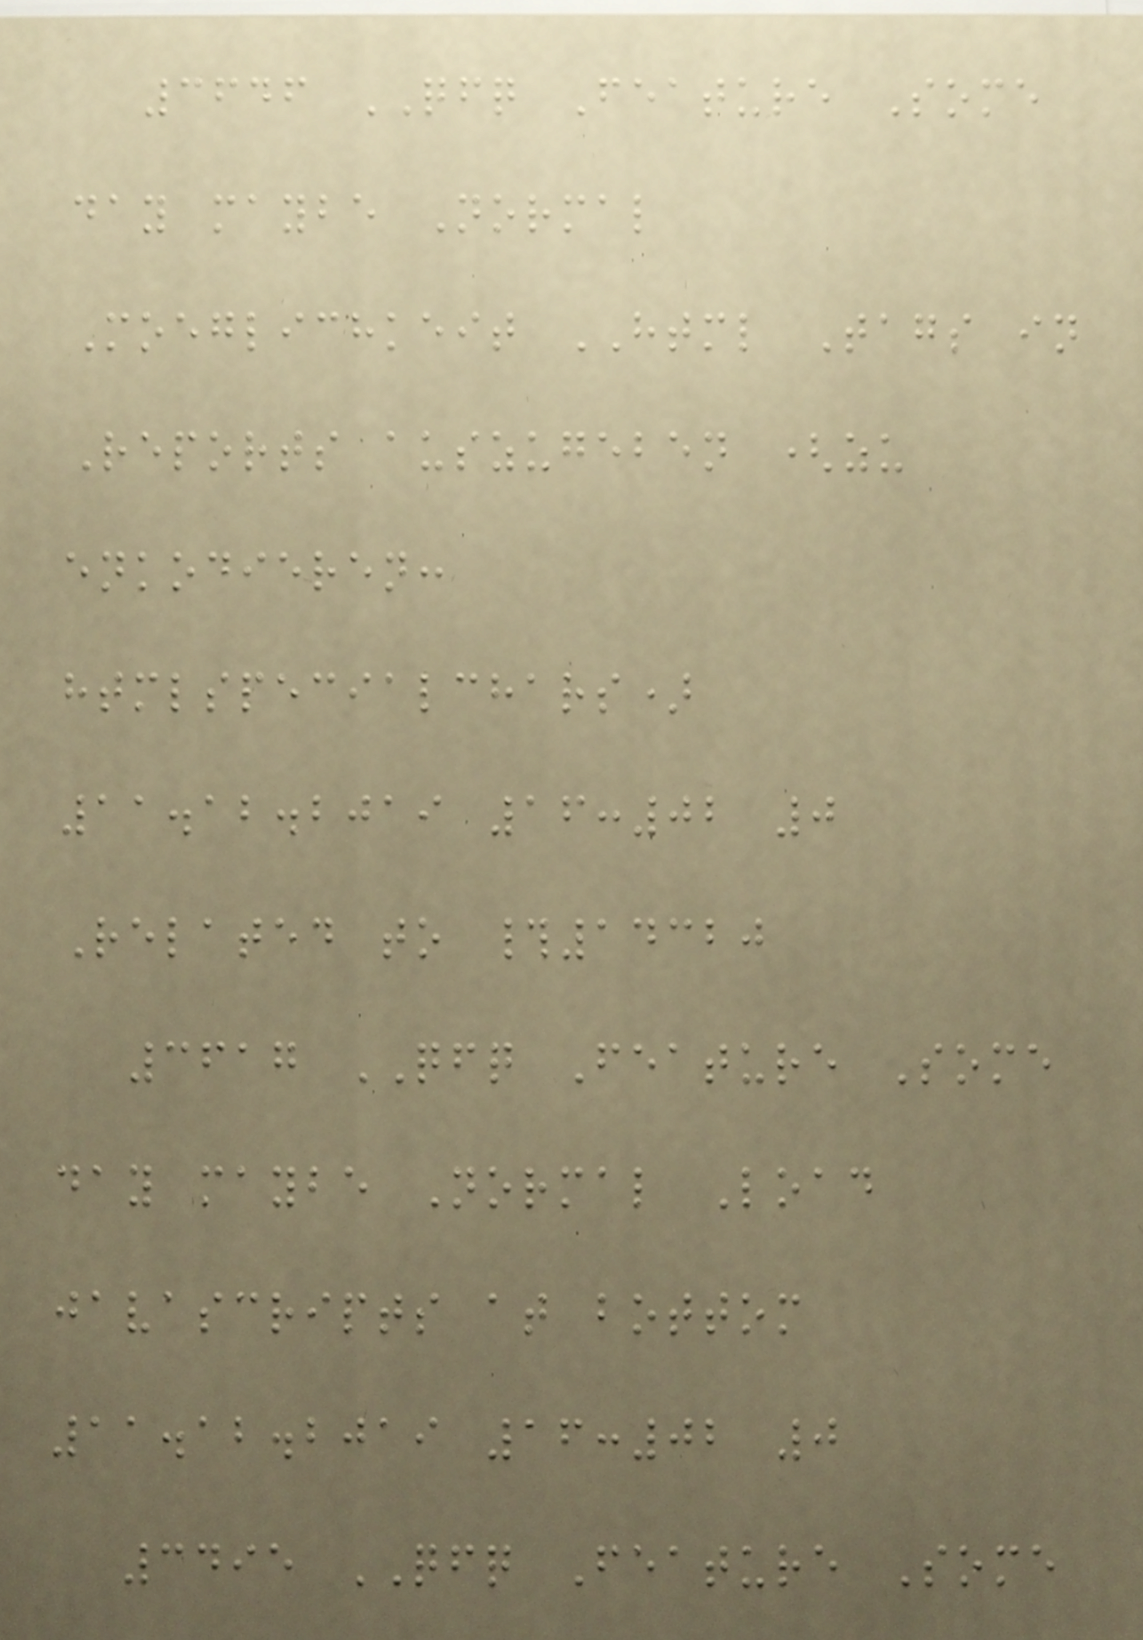3646 QFQ Feature Some
day maybe Normal
Moeglichkeit HTML Tags in
Reports auszugeben (zu
enkodieren:
htmlspecialchars)
11.12.2019 16:02 0
Related to #14320
3617 QFQ Feature Some
day maybe Normal Load
javascripts at bottom
11.12.2019 16:02 0
3495 QFQ Feature Some
